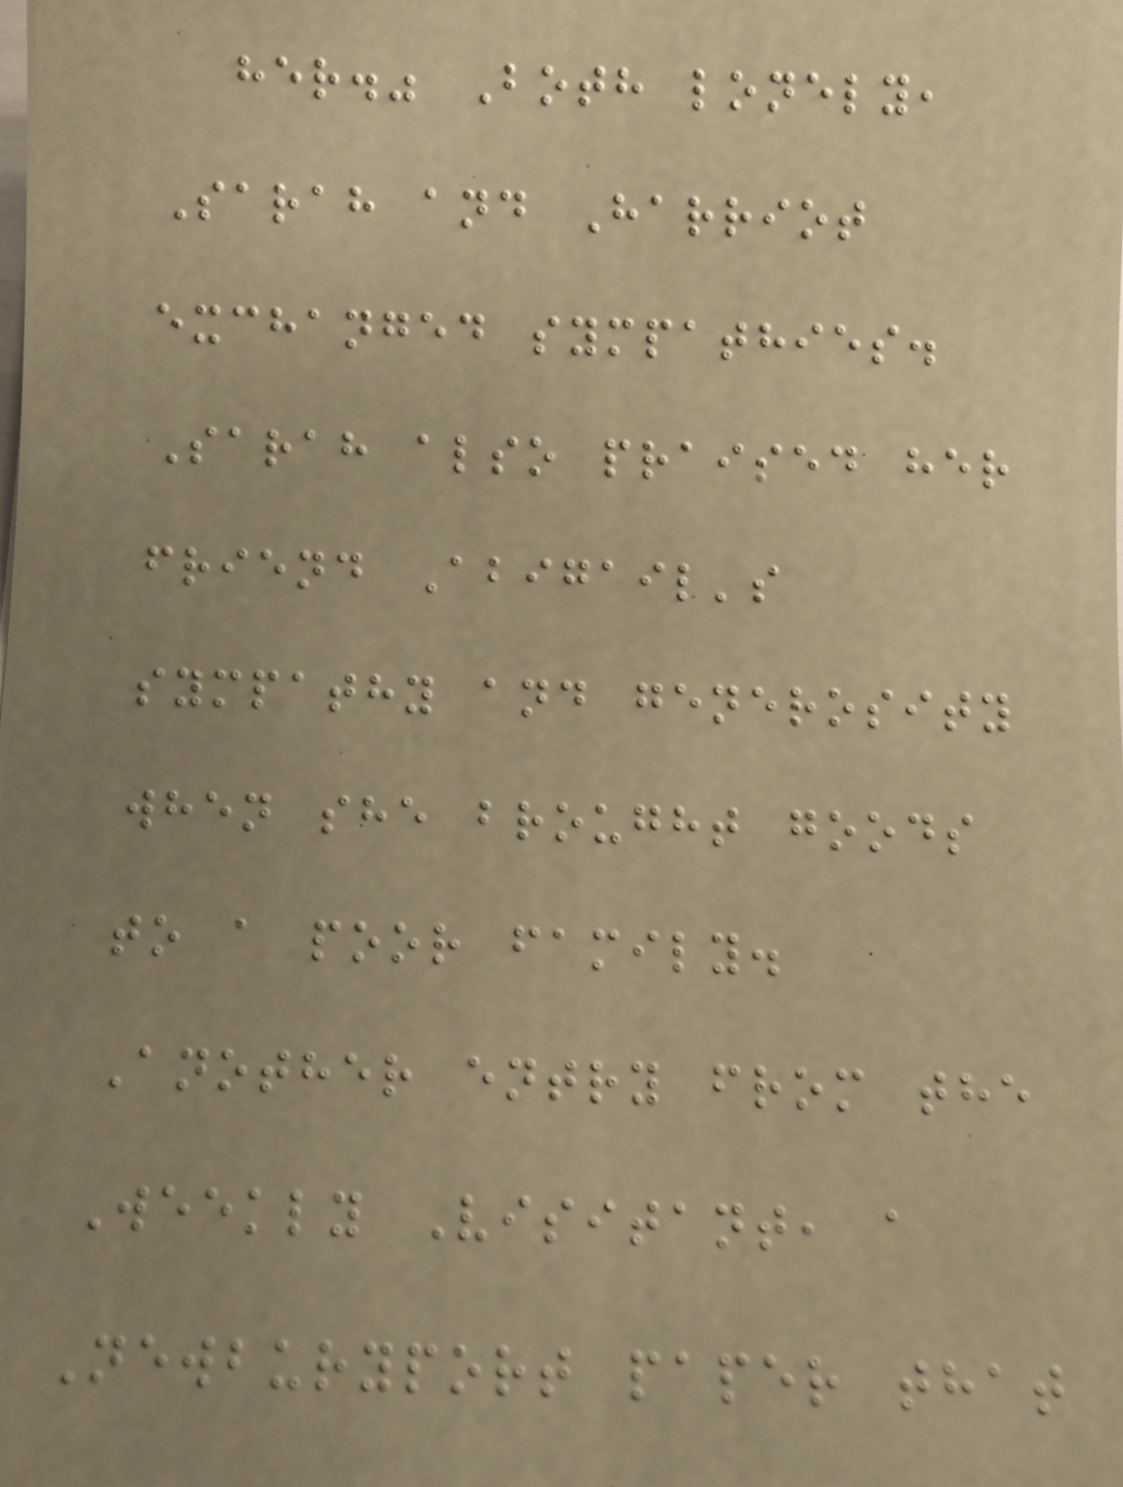her." Both lonely,
Sarah and Harriot
exchanged sympathies.
Sarah also praised her
friend Abigail's
sympathy and generosity
when she brought goods
to a poor family.
Another entry from the
Weekly Visitant, a
Newburyport paper that
